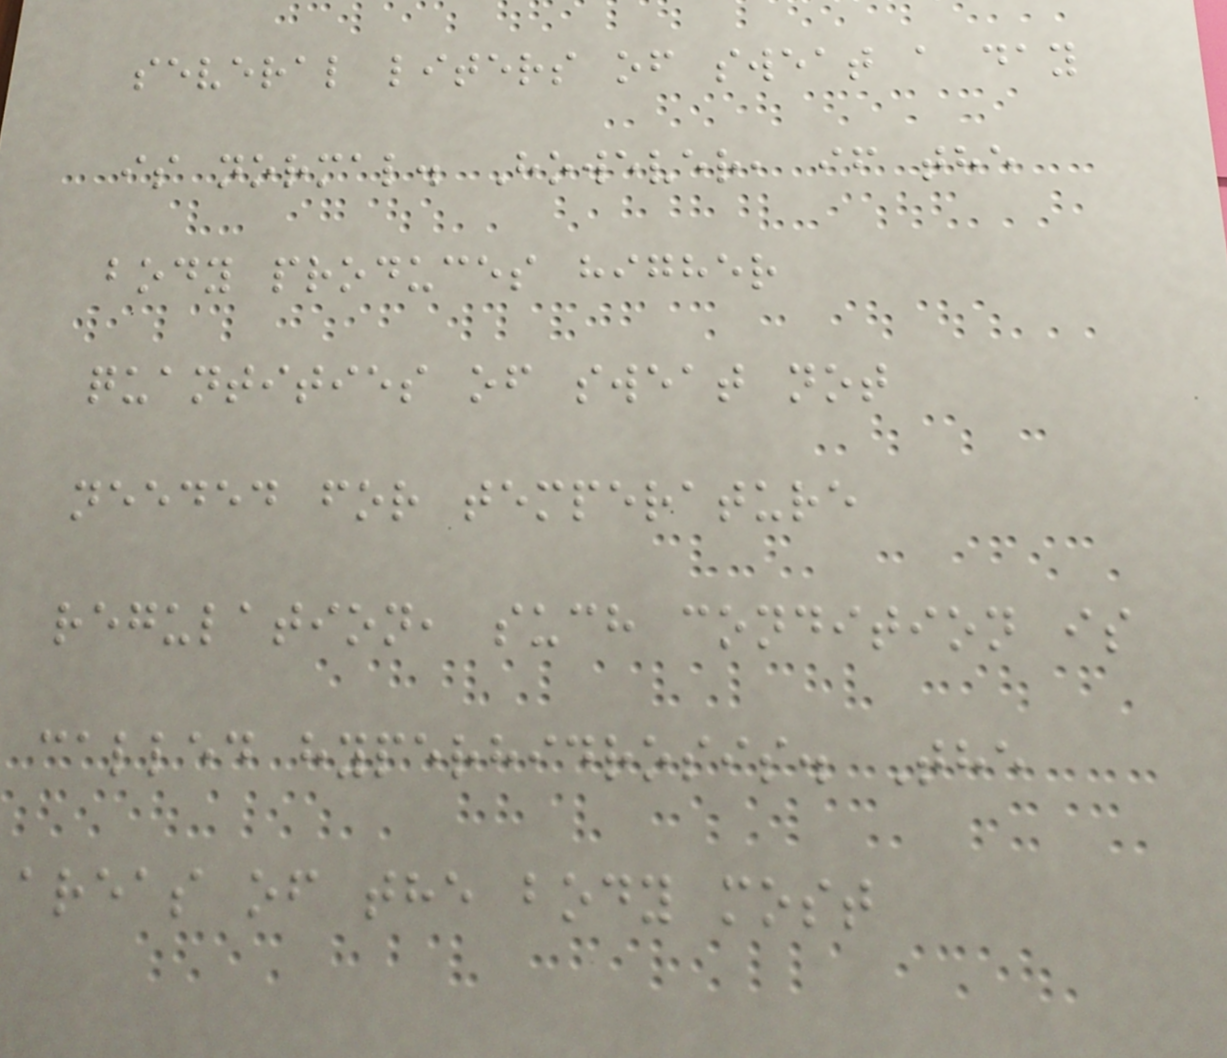several liters of sweat a day
is normal. However, if the
body produces higher
quantities of sweat not
needed for temperature
regulation, such condition is
called hyperhidrosis. The
areas of the body most
